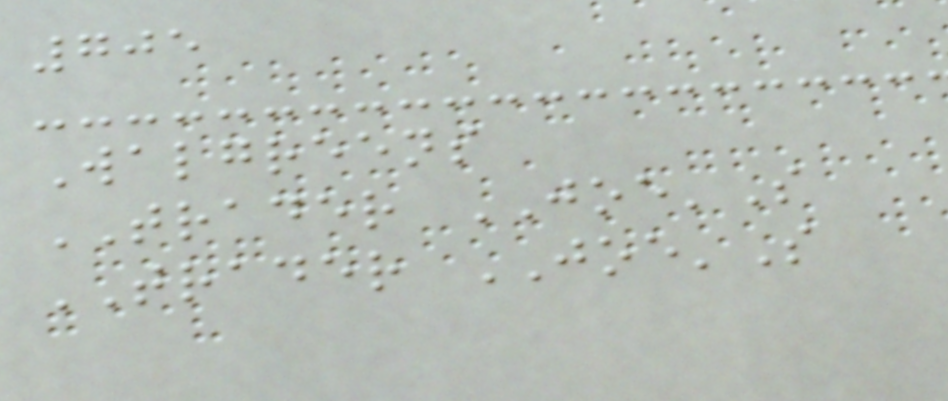705
Walgreens
TRADER JOE'S
TRADER JOE'S
